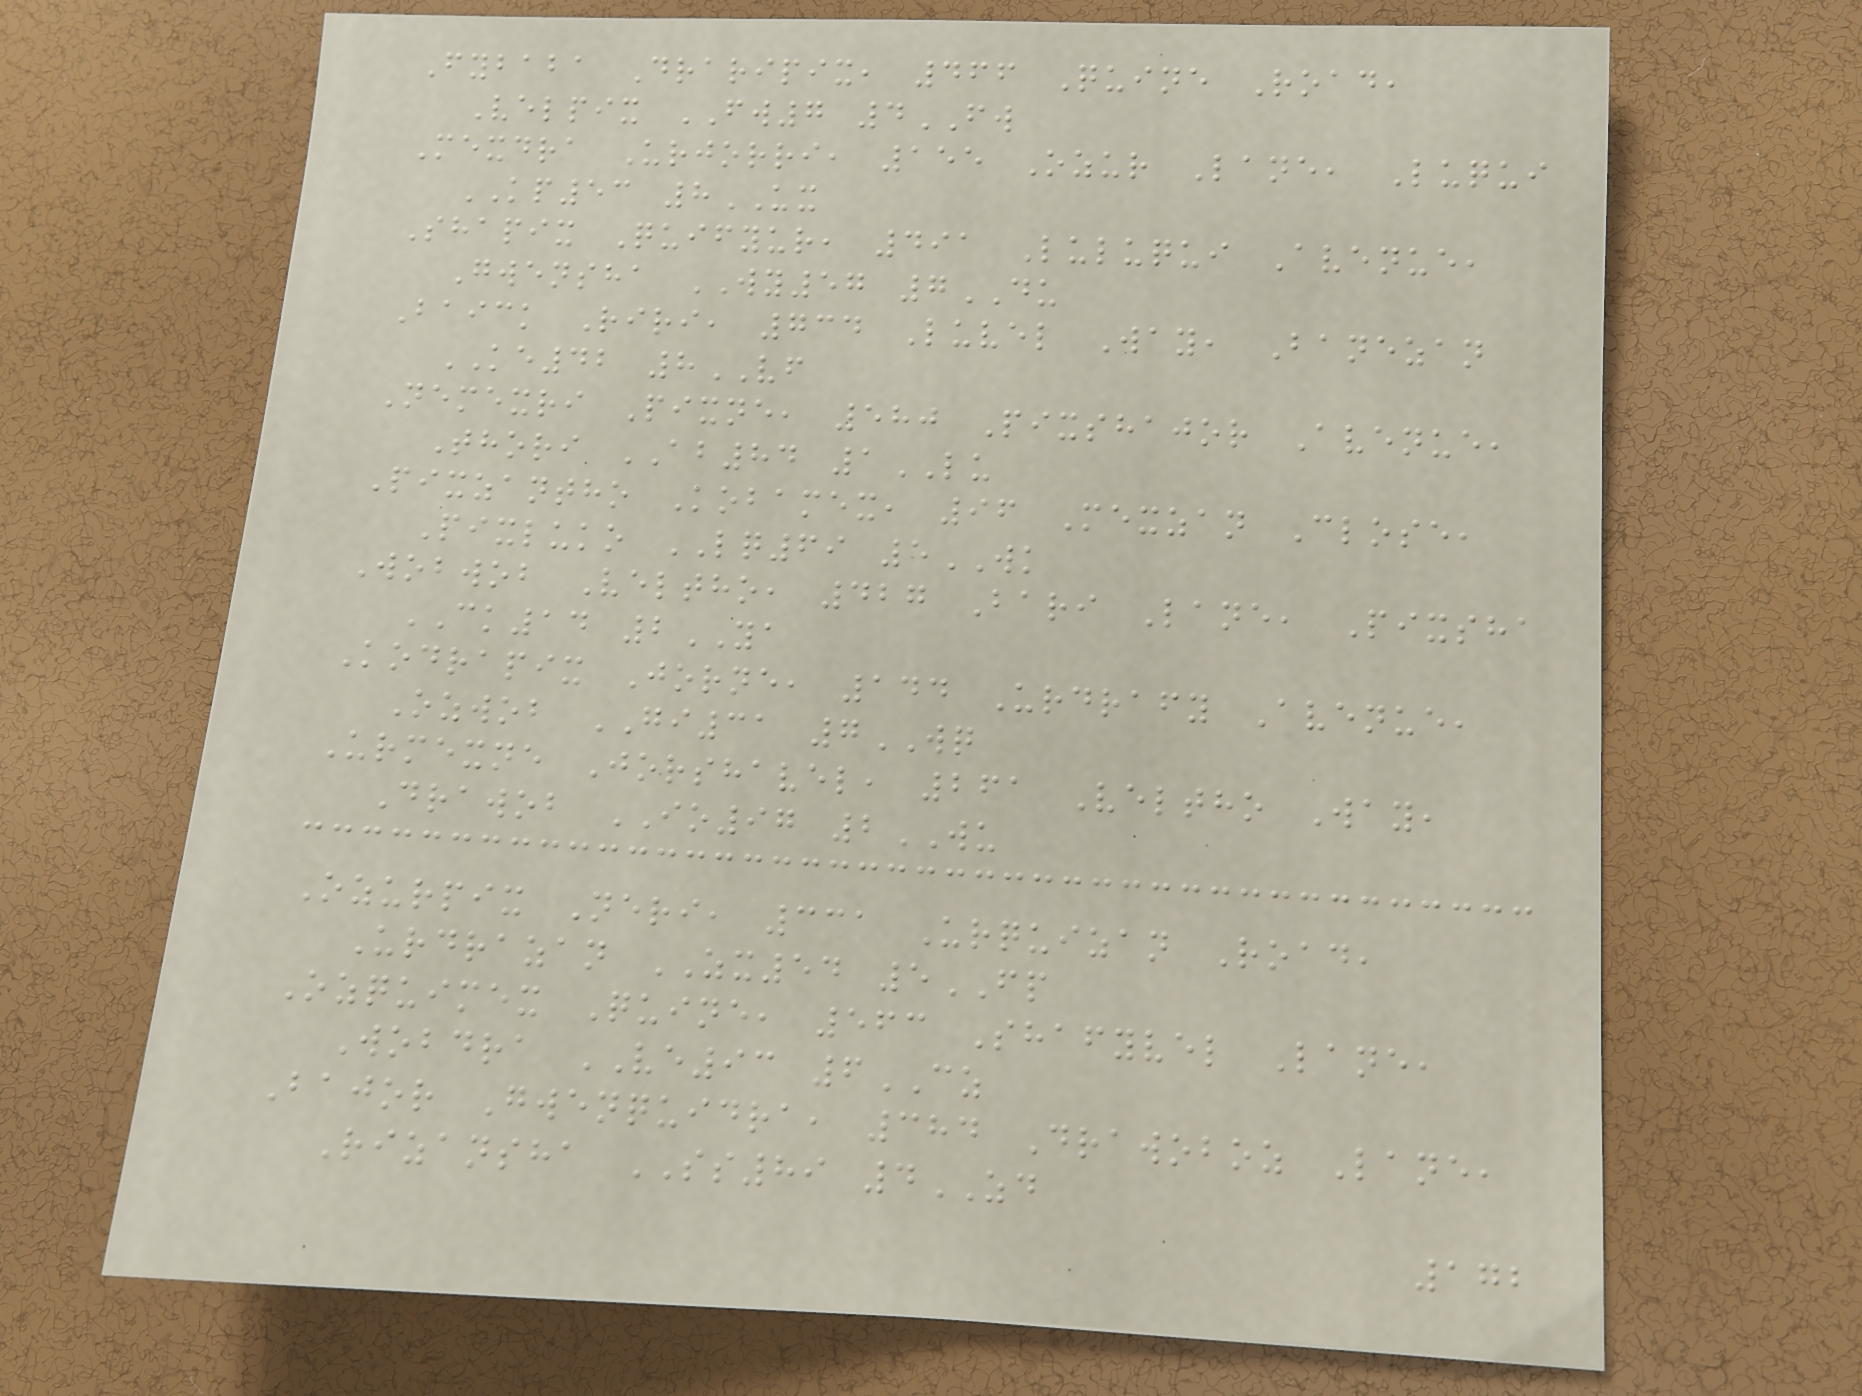Fybaba Draripix, 466 Quine Road,
Velpix FW7 4FW
Mexdra Urjorri, 155 Ozur Lane, Luqui
KP53 8UX
Shapix Quifyur, 491 Luluqui Avenue,
Gwensha WY57 7DU
Baick Riri, 734 Luvel Way, Banezan
KE42 8VF
Nemexri Pixne, 580 Pixshajor Avenue,
Thori AB84 1LU
Pixzantho Kobamex, 96 Mexzan Close,
Pixluko LQ69 5WK
Wobwob Veltho, 427 Bari Lane, Pixsha
CK14 2YA
Kodrapix Jorne, 144 Urdrafy Avenue,
Ozwob GI31 7WQ
Urmexne Jorshavel, 261 Veltho Way,
Drawob IO97 2WU
Ozurpix Neri, 331 Urquizan Road,
Urdrazan ZX54 5FP
Ozquimex Quine, 563 Shafyvel Lane,
Wobdra VE93 6CZ
Bajor Gwenquidra, 384 Drawoboz Lane,
Rizansha SS89 4ZD
172
